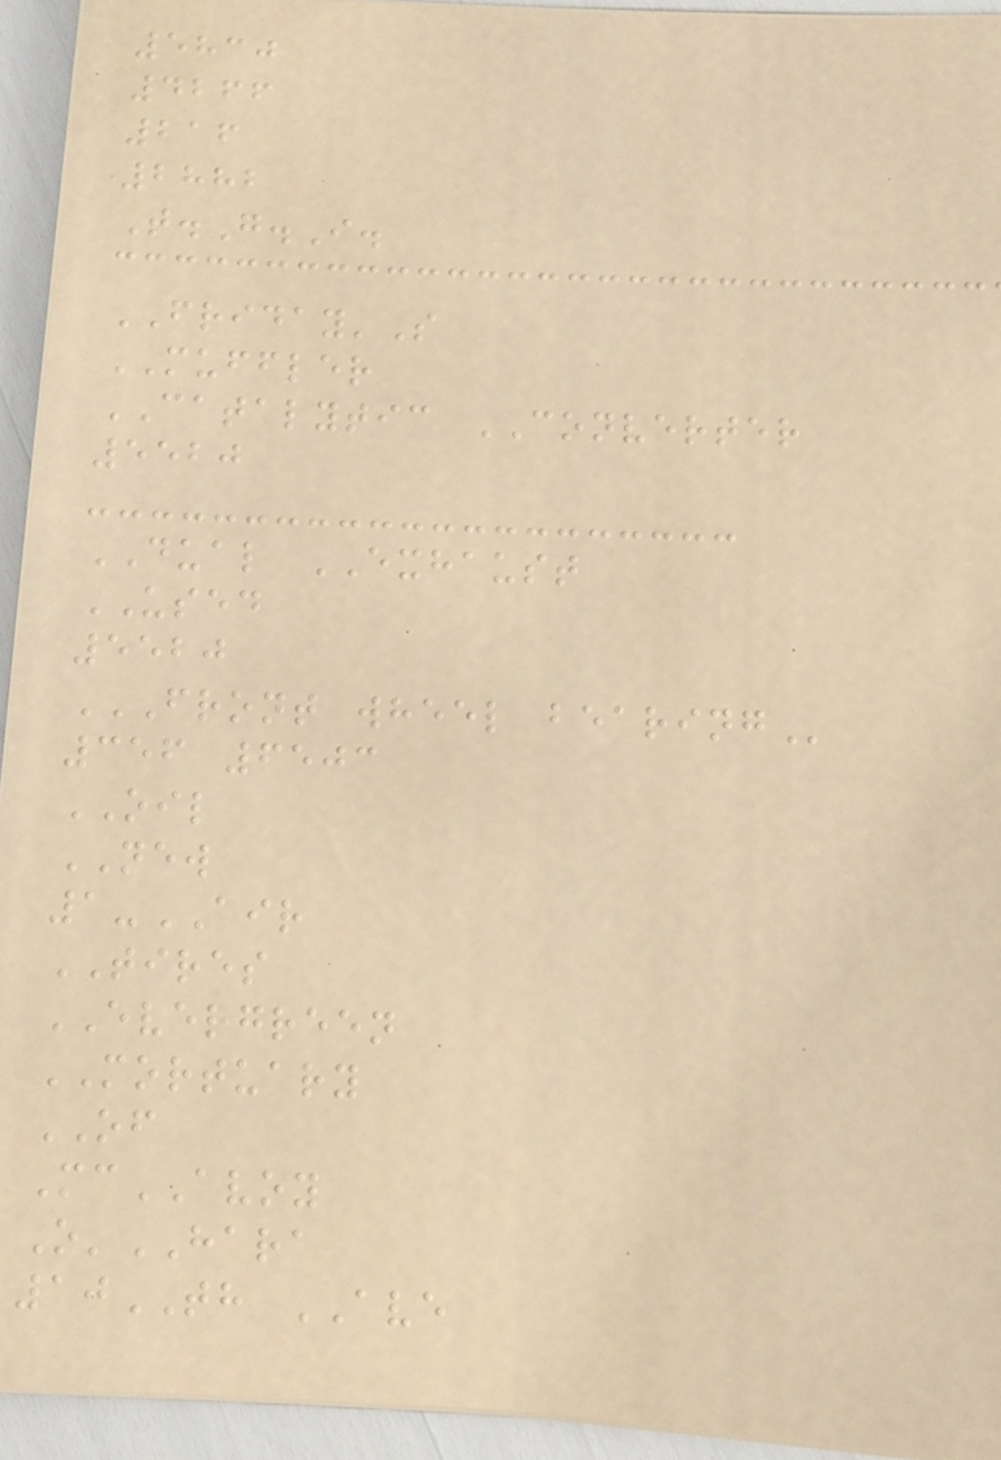5830
4266
216
2882
T.G.I.
FRIDAY'S
MUFFLER
CATALYTIC CONVERTER
5520
DUAL EXHAUST
USED
5520
FRONT WHEEL BEARING
356 6503
OIL
NEW
1-AIR
TIRES
EVERGREEN
MORTUARY
OF
McAVOY
O'HARA
10TH AVE
